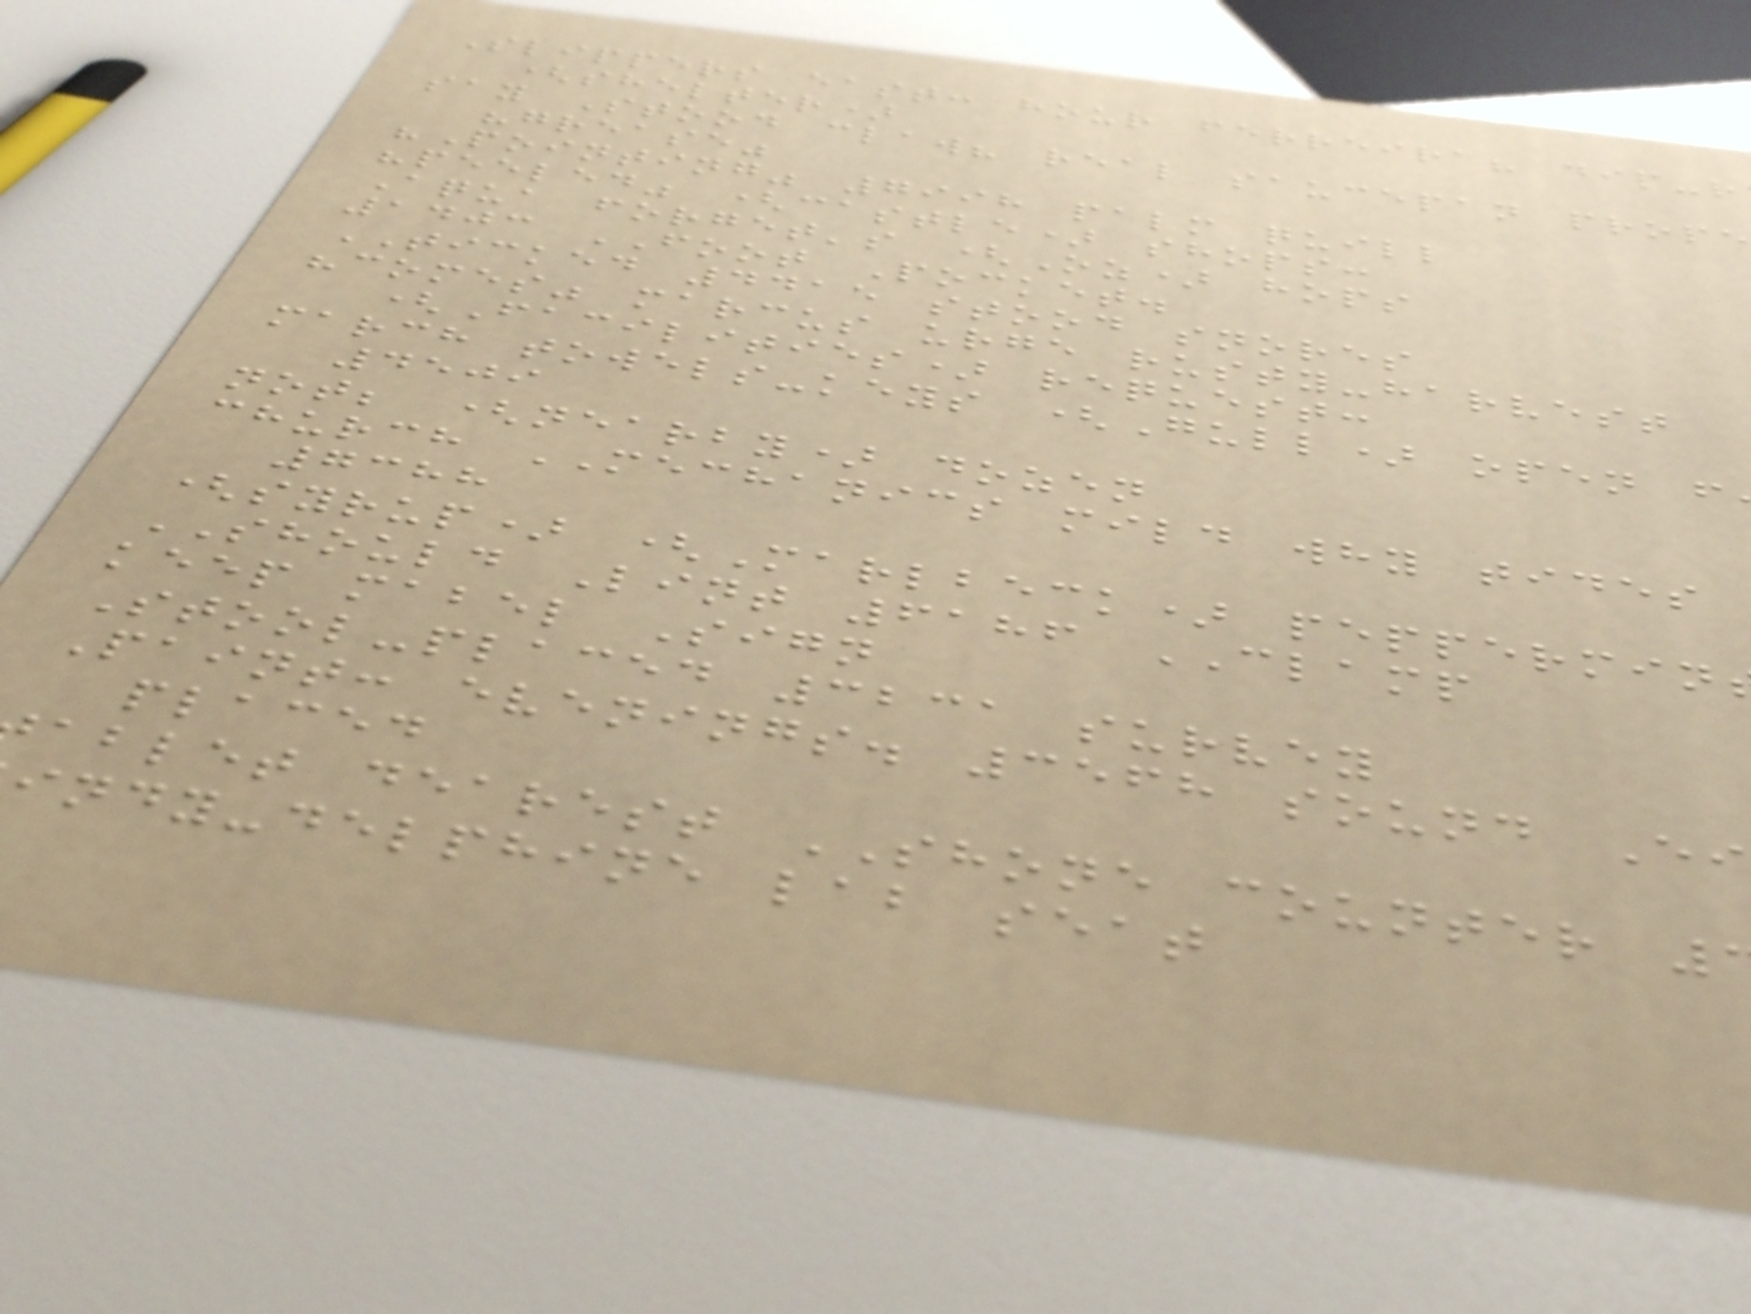Slippers east: hour ferreira? dip-r
(shelter)
say Stood claw? real saucepan prope
"grease"
"Pointing" 7998 palm quill
"peeled" (castle) shops:
Aqua forget's (Oz) hops
1403 FOOT Pocket.
TICKED 4415 stood snores
"comes" marcus urge rusty-harvest
(Facilities) request:
march towels-keys (Gull) open f
4509
not; (nearby) dozen
church MECHANICS mild why tides
7388
(syrup) (Marlbeck) peppermin
SHOULD Lint 6186 CLAMP
keep mabel Sign
Stool-placed 3231 survey
Paint: evenings. 3568 sound Ei
placed
ablet dearest SHONE counter
indy-delphine lab seat
